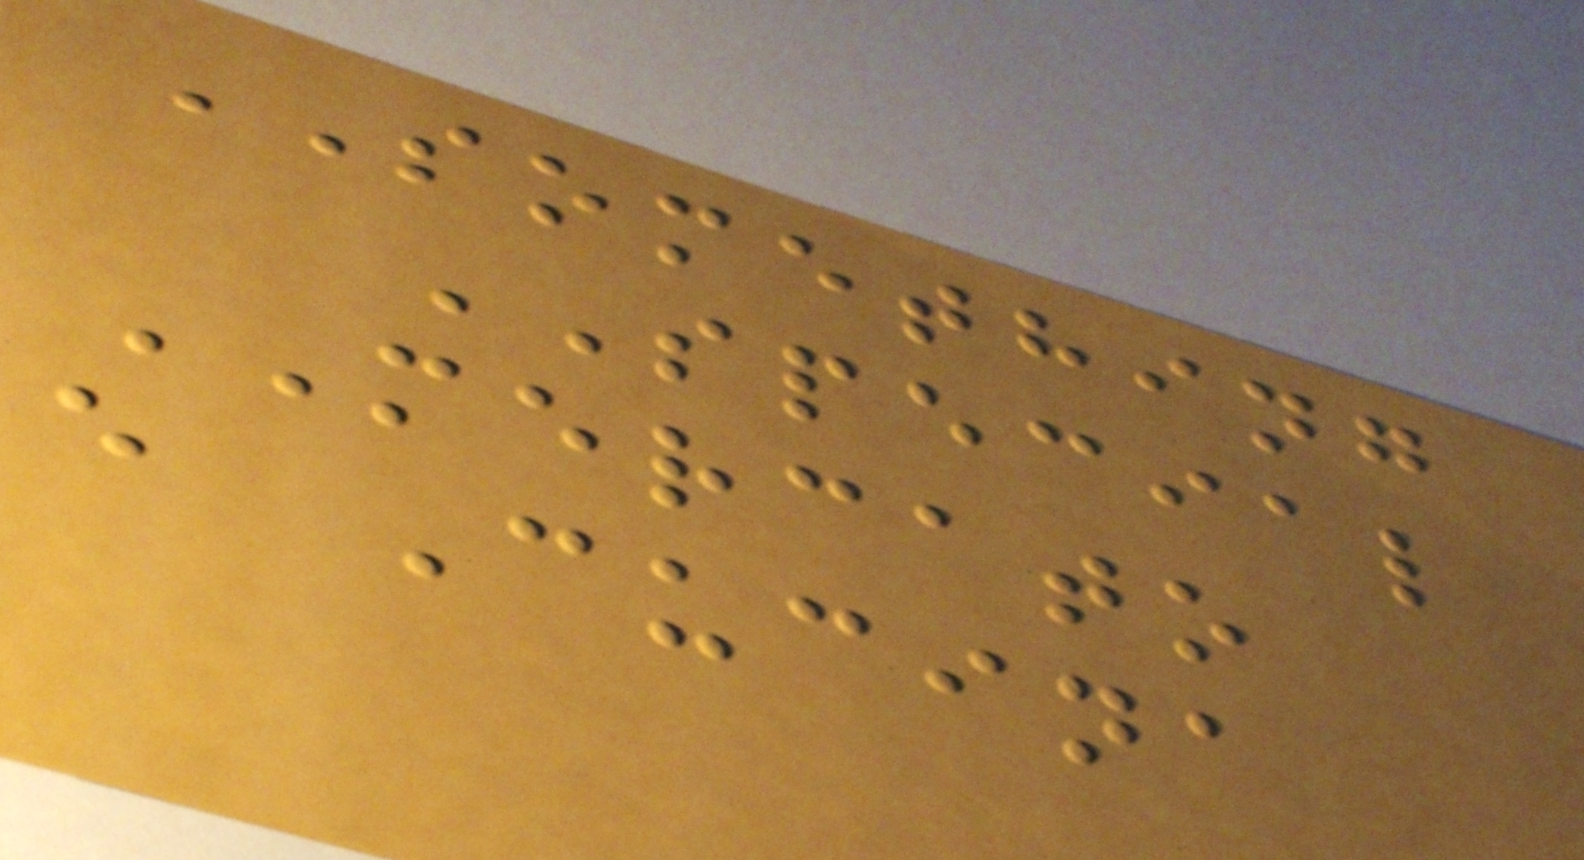SOMETHING
SPECIAL
MERCATO
e Cucina
